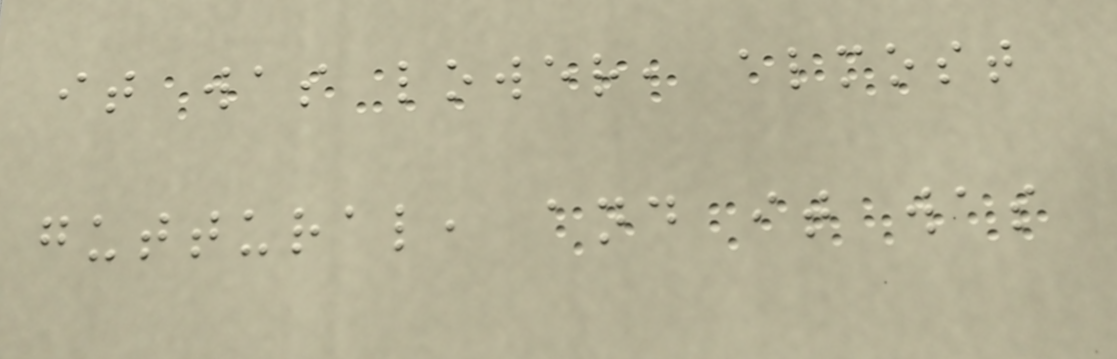it was lower, almost
guttural, and it was
